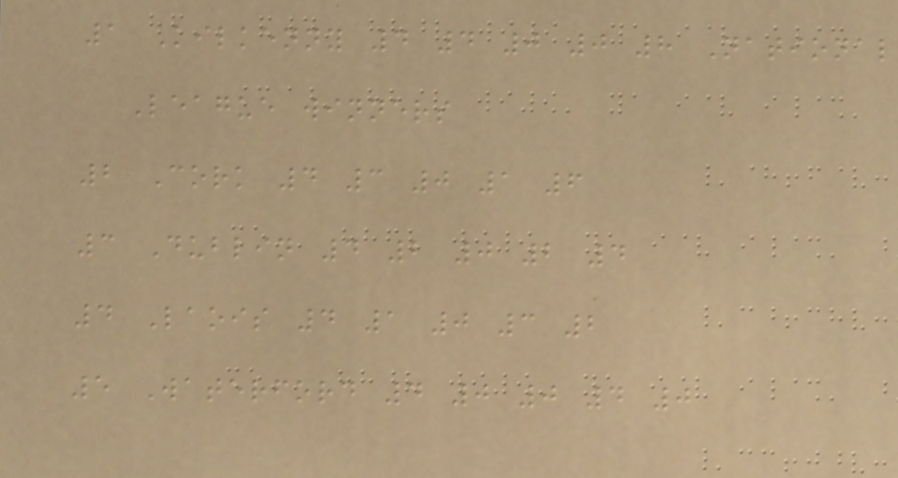1 Kilkenny 4 4 0 0 8 National
League winners
2 Cork 4 3 0 1 6
3 Dublin 4 2 0 2 4
4 Laois 4 1 0 3 2
5 Waterford 4 0 0 4 0
